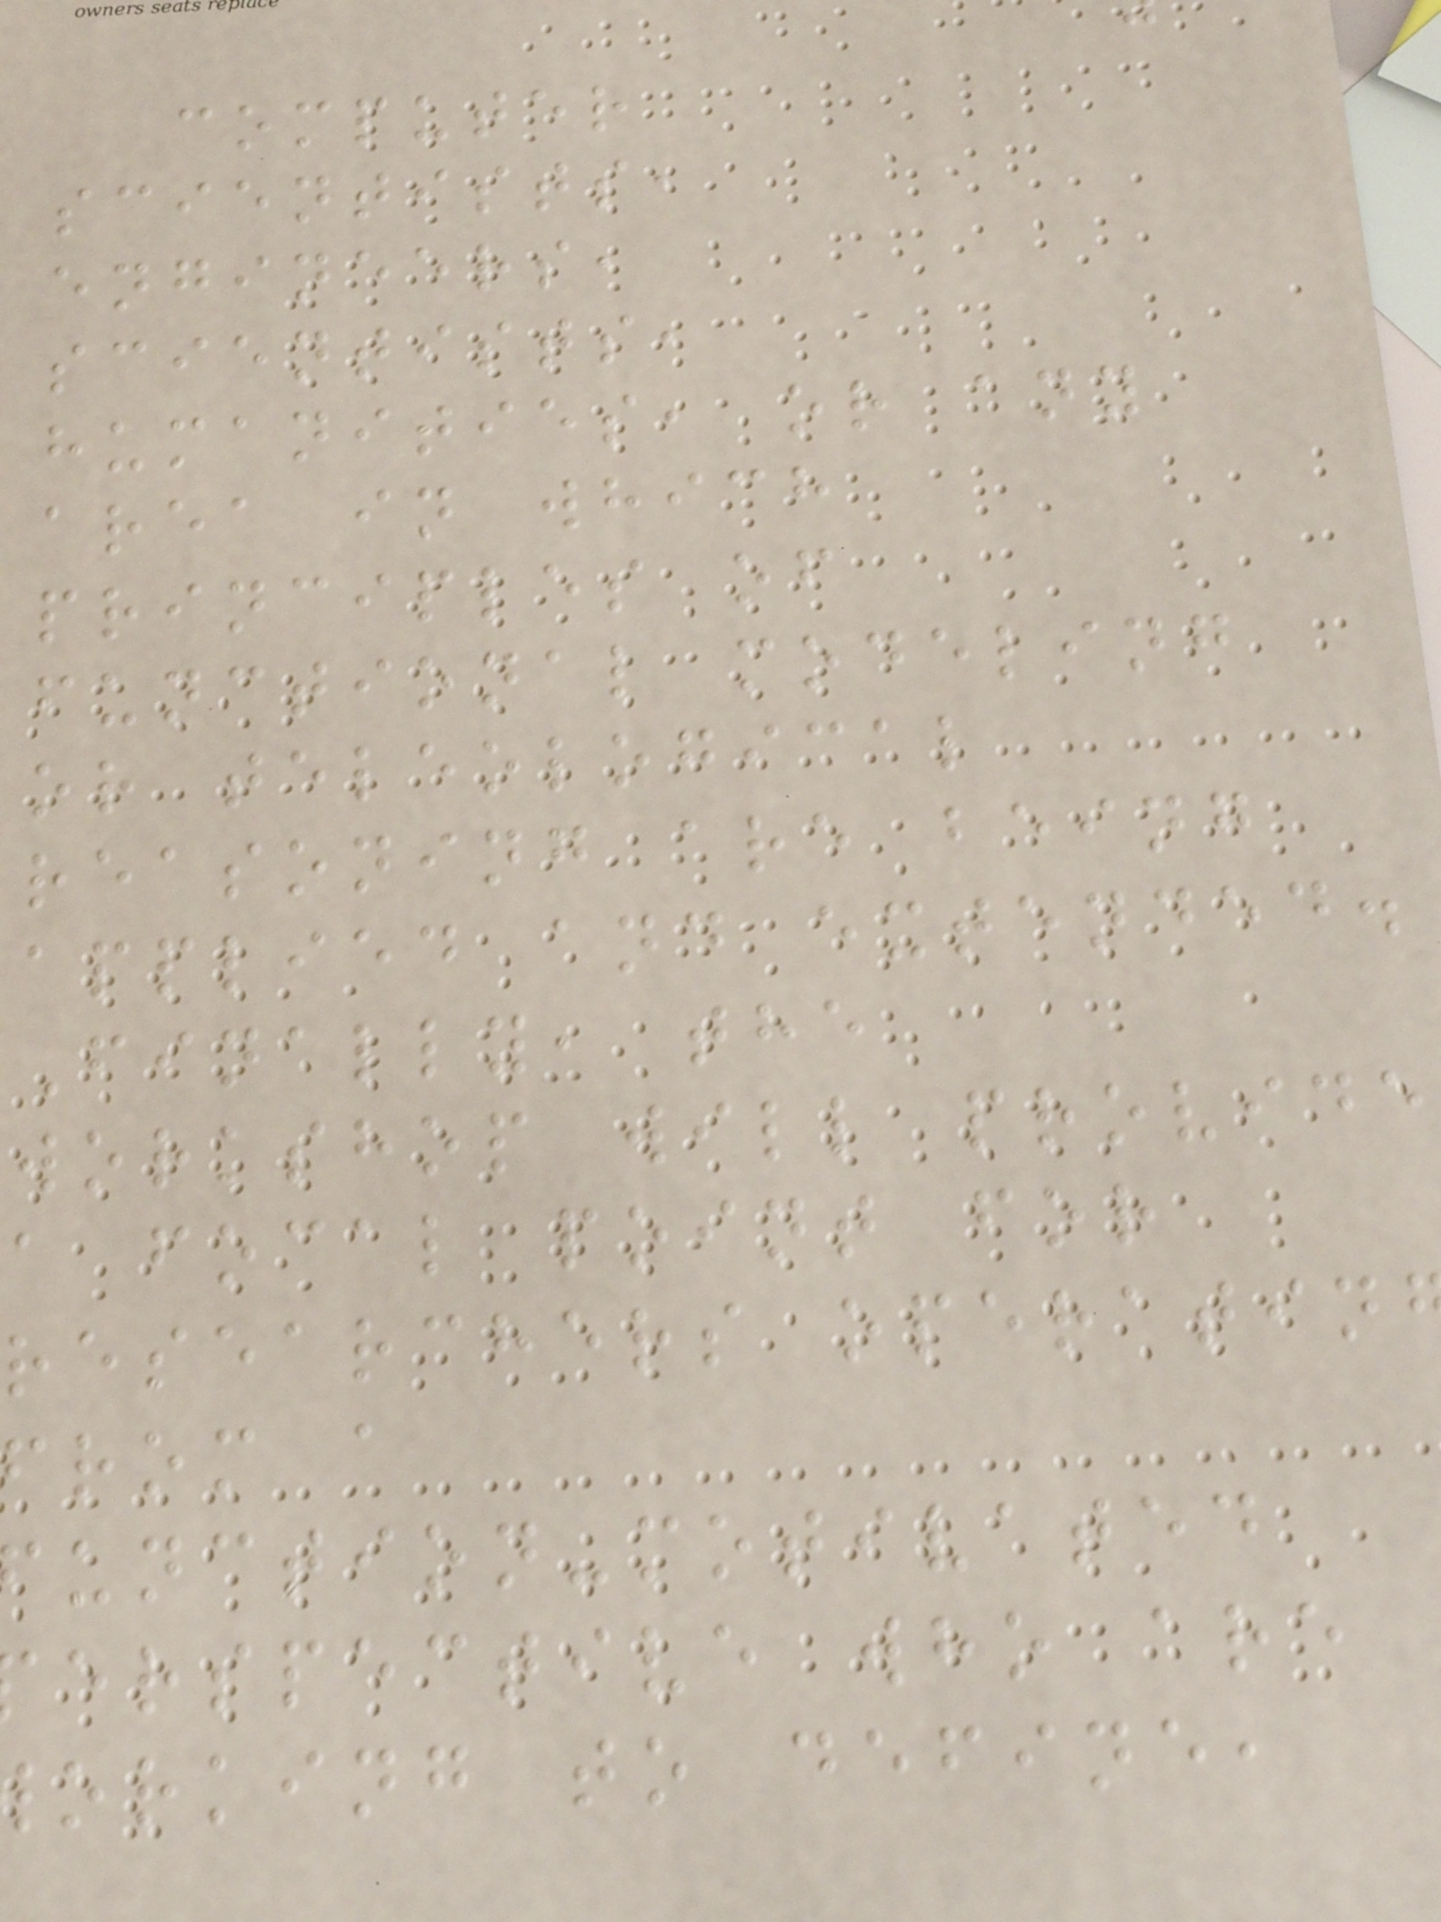computer
scientists,
engineers,
scientists,
humanities, or any
area in which
principles of
functional modeling
or teleological
reasoning are being
applied and extended.
Finally, the
workshop will provide
a focal point for
researchers operatin
from a
unction-motivated
erspective who are
orking to define,
